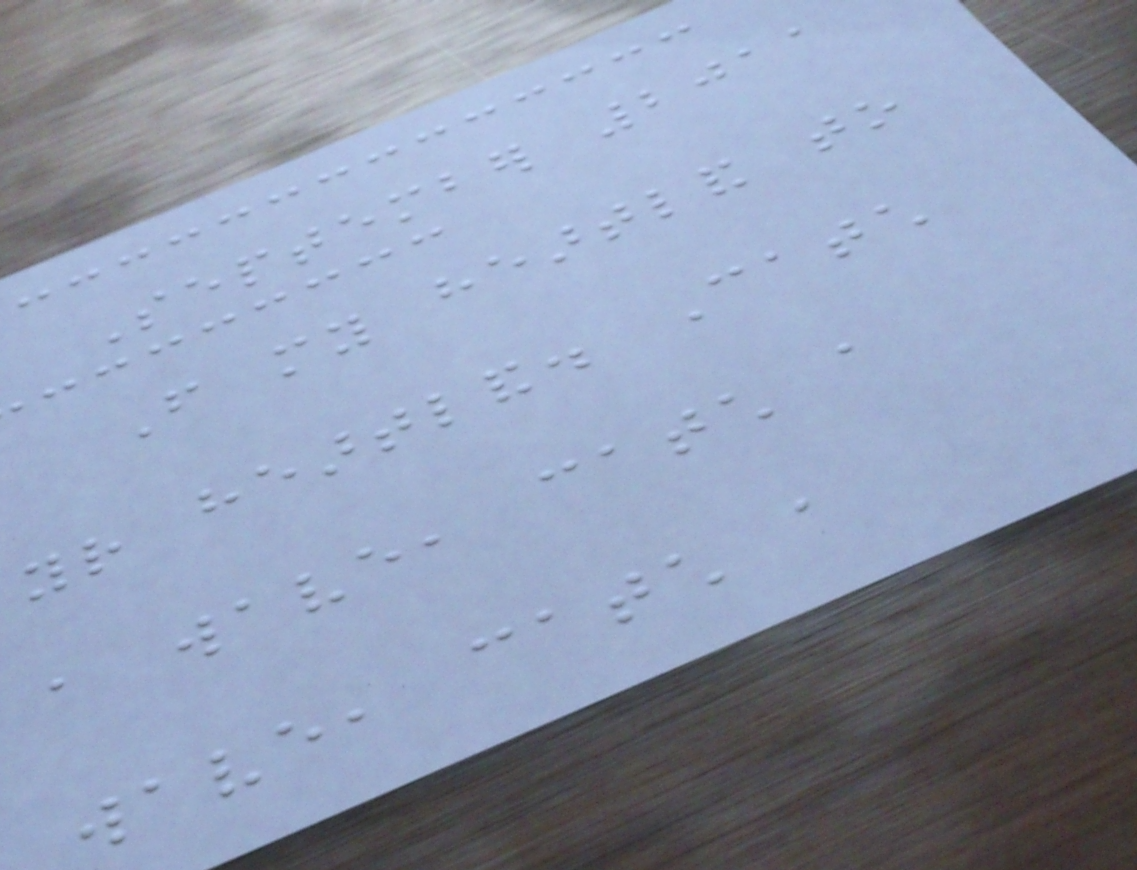September 2011
From my heartland to
your heartland. Catch
a wave, catch a
wave, catch a
